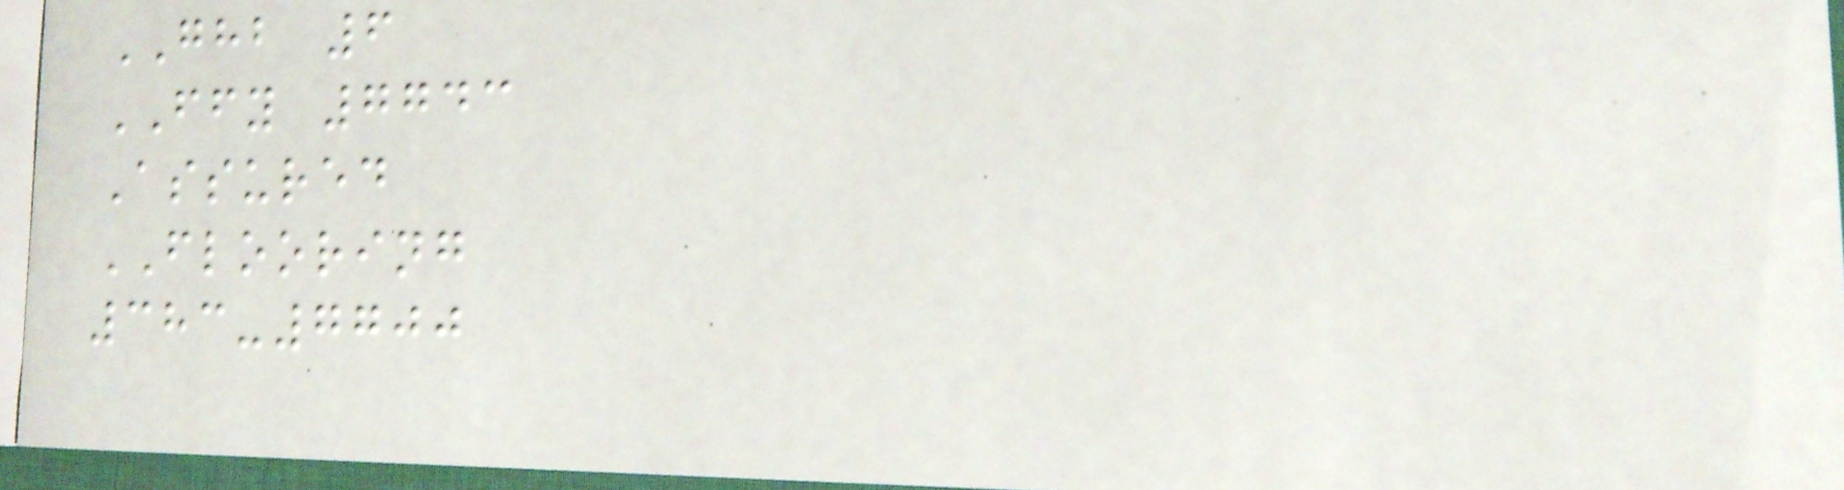GHB 6
FFY 7743
Assured
FLOORING
383-7700
